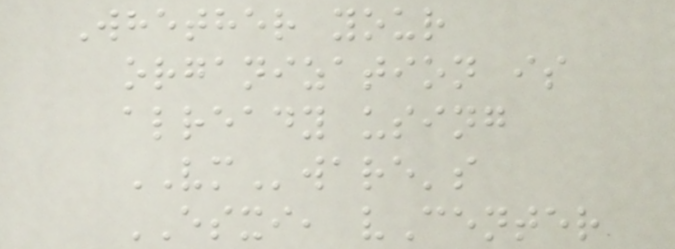Whether your
organization is
already using
VMware's
ESXI, vCenter
